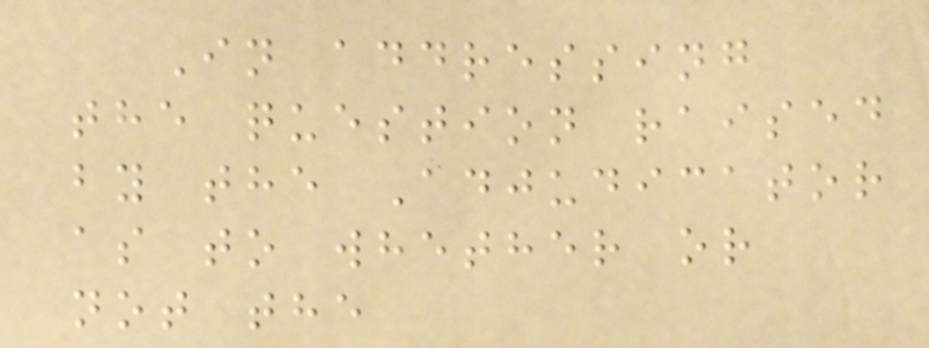In addressing
the question raised
by the Adjudicator
as to whether or
not the
